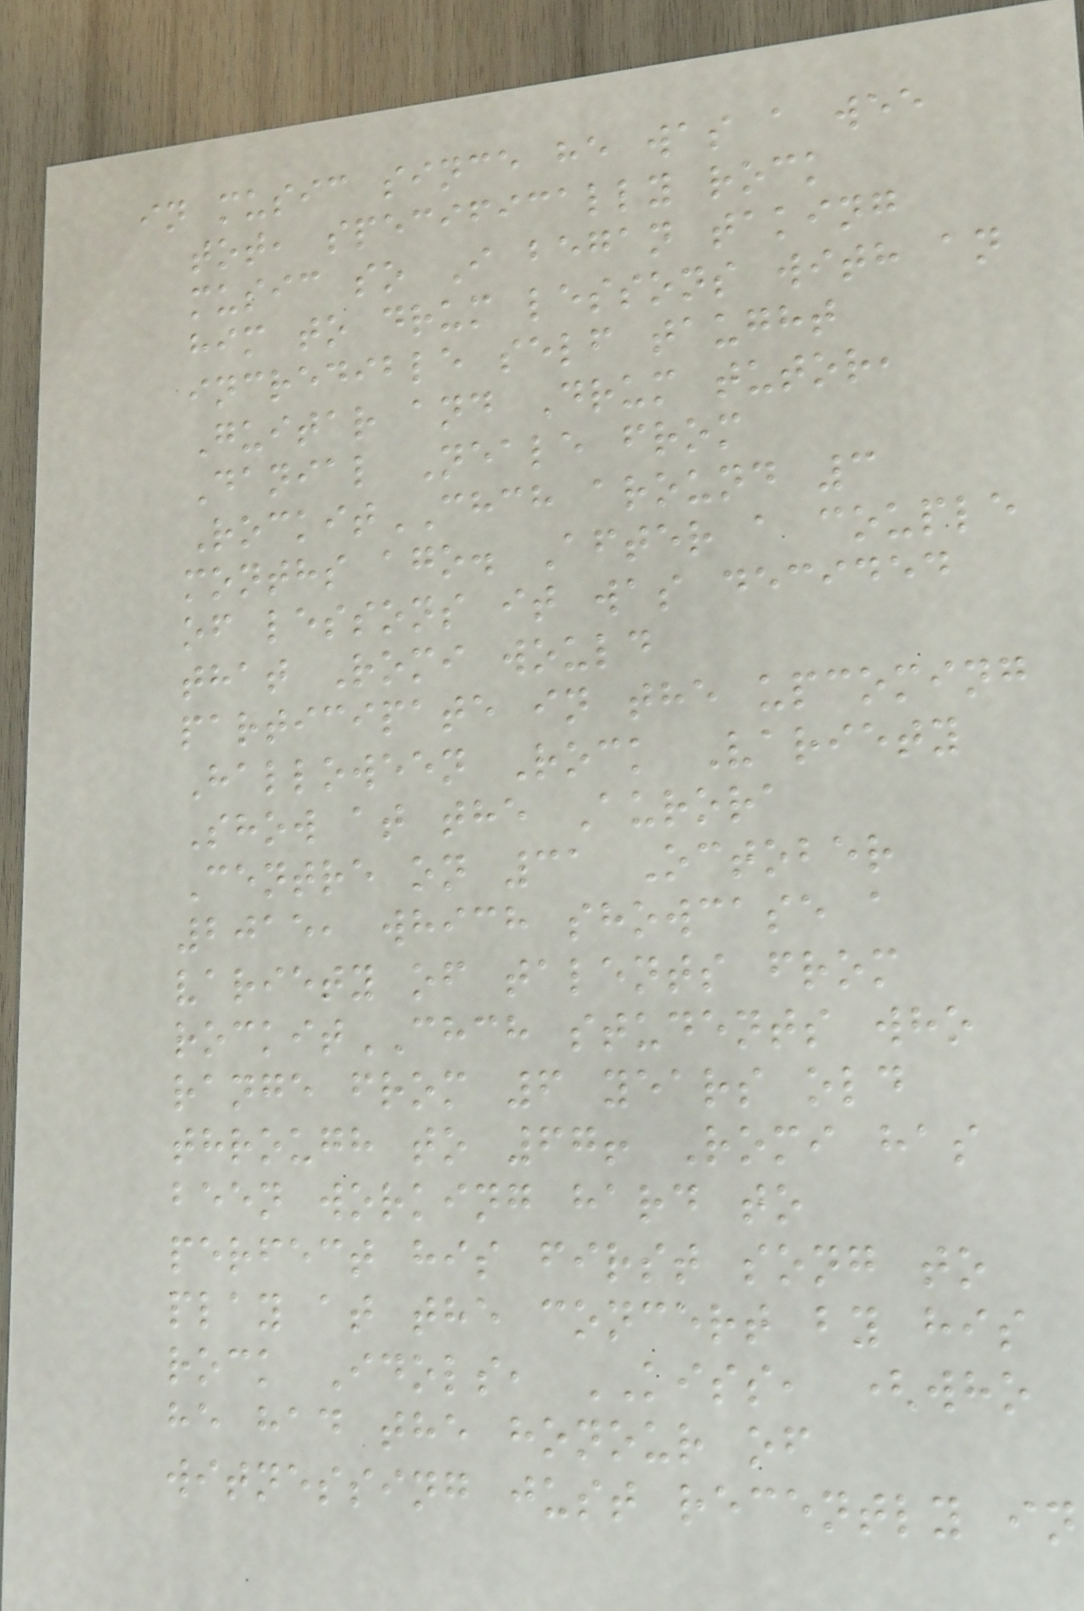in music since he was a wee
tot, specifically rock
music so I began taking
him to drum lessons with an
incredible self taught
Guitar and Drum tutor,
Danial Neale from
RockitCHCH around 3
months ago. After a couple
of lessons it was decided
that Romi would
participate in the upcoming
Halloween Rock Variety
Show at the Aurora
Centre on 31 October
2015, which showcase a
variety of talents from
rockitCHCH students who
range from 6 years old
through to 67! Romi has
been working hard to
perfect his first song to
play at the concert by his
rock Idols, KISS, (who
he had the honour of
witnessing just recently in
